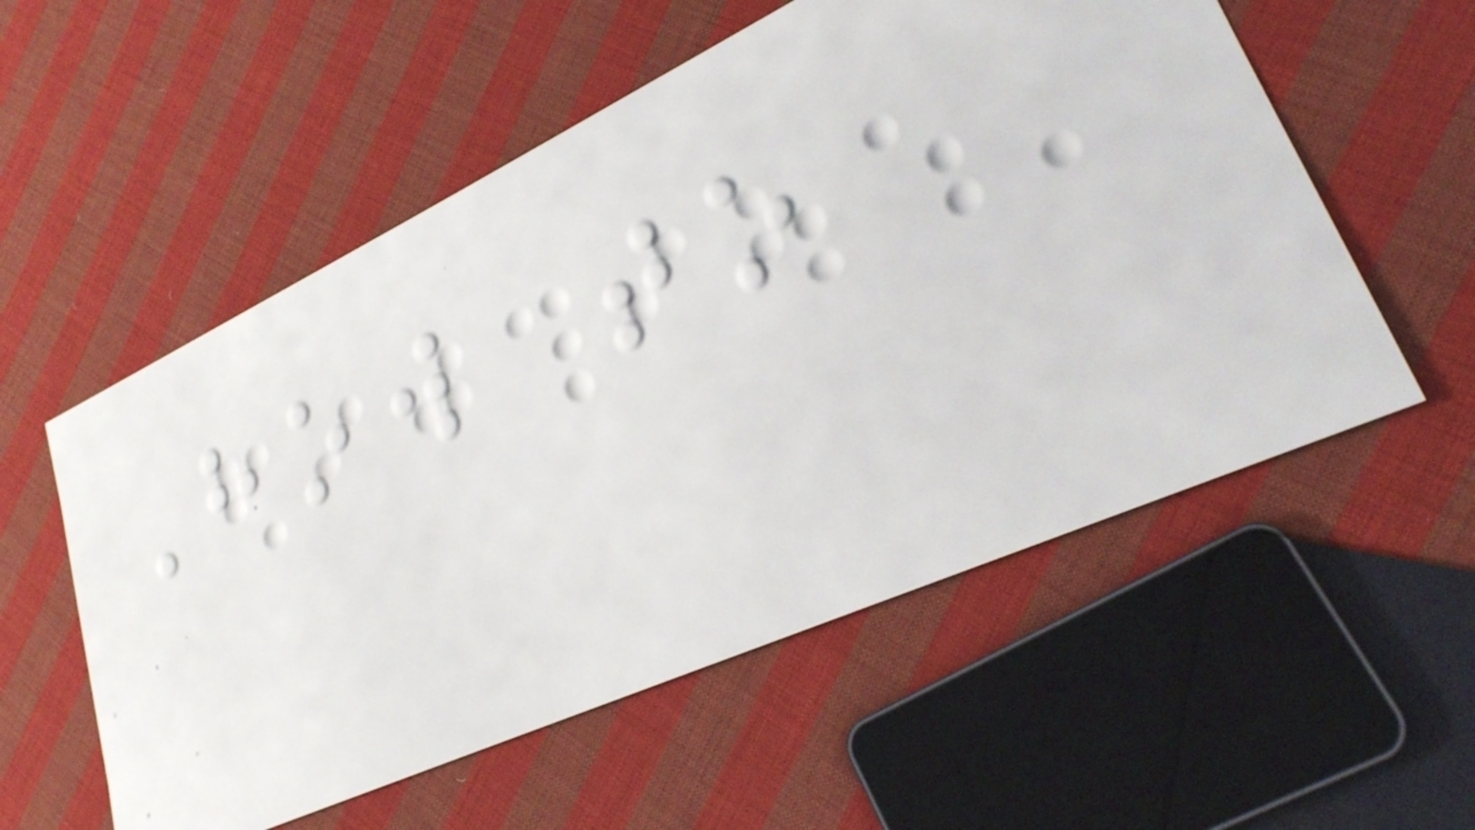How to
